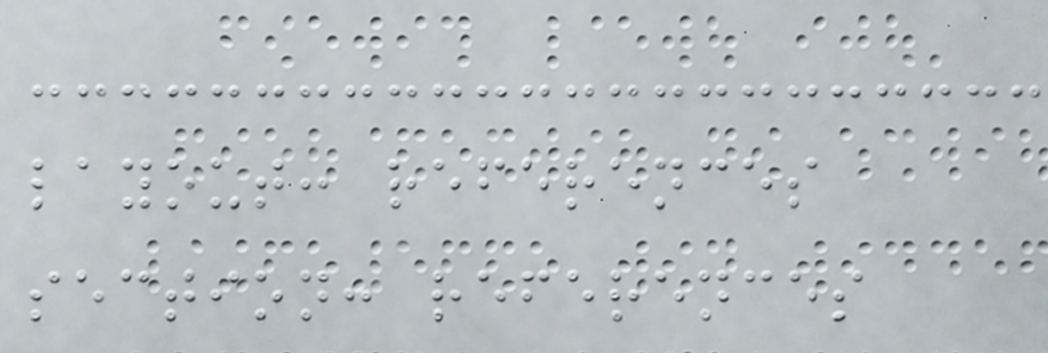layout: references
section: references
